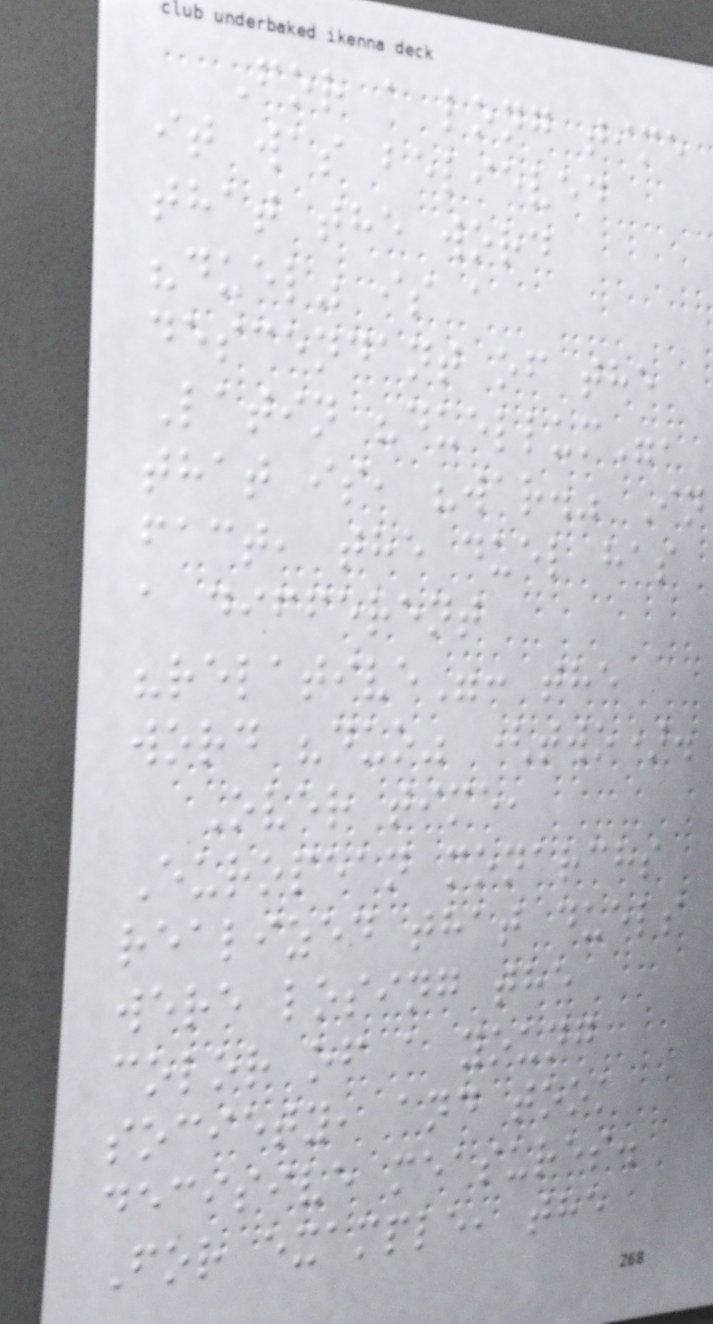For a long time
it was believed
that the word
"duel" is a
descendant of the
Latin "duellum",
that is, "war." In
fact, the duel has
a different
"relative": the
word "duo" (two).
Over time,
European monarchs
realized that duels
were losing the
color of a young
society, and took
decisive measures.
For example, the
